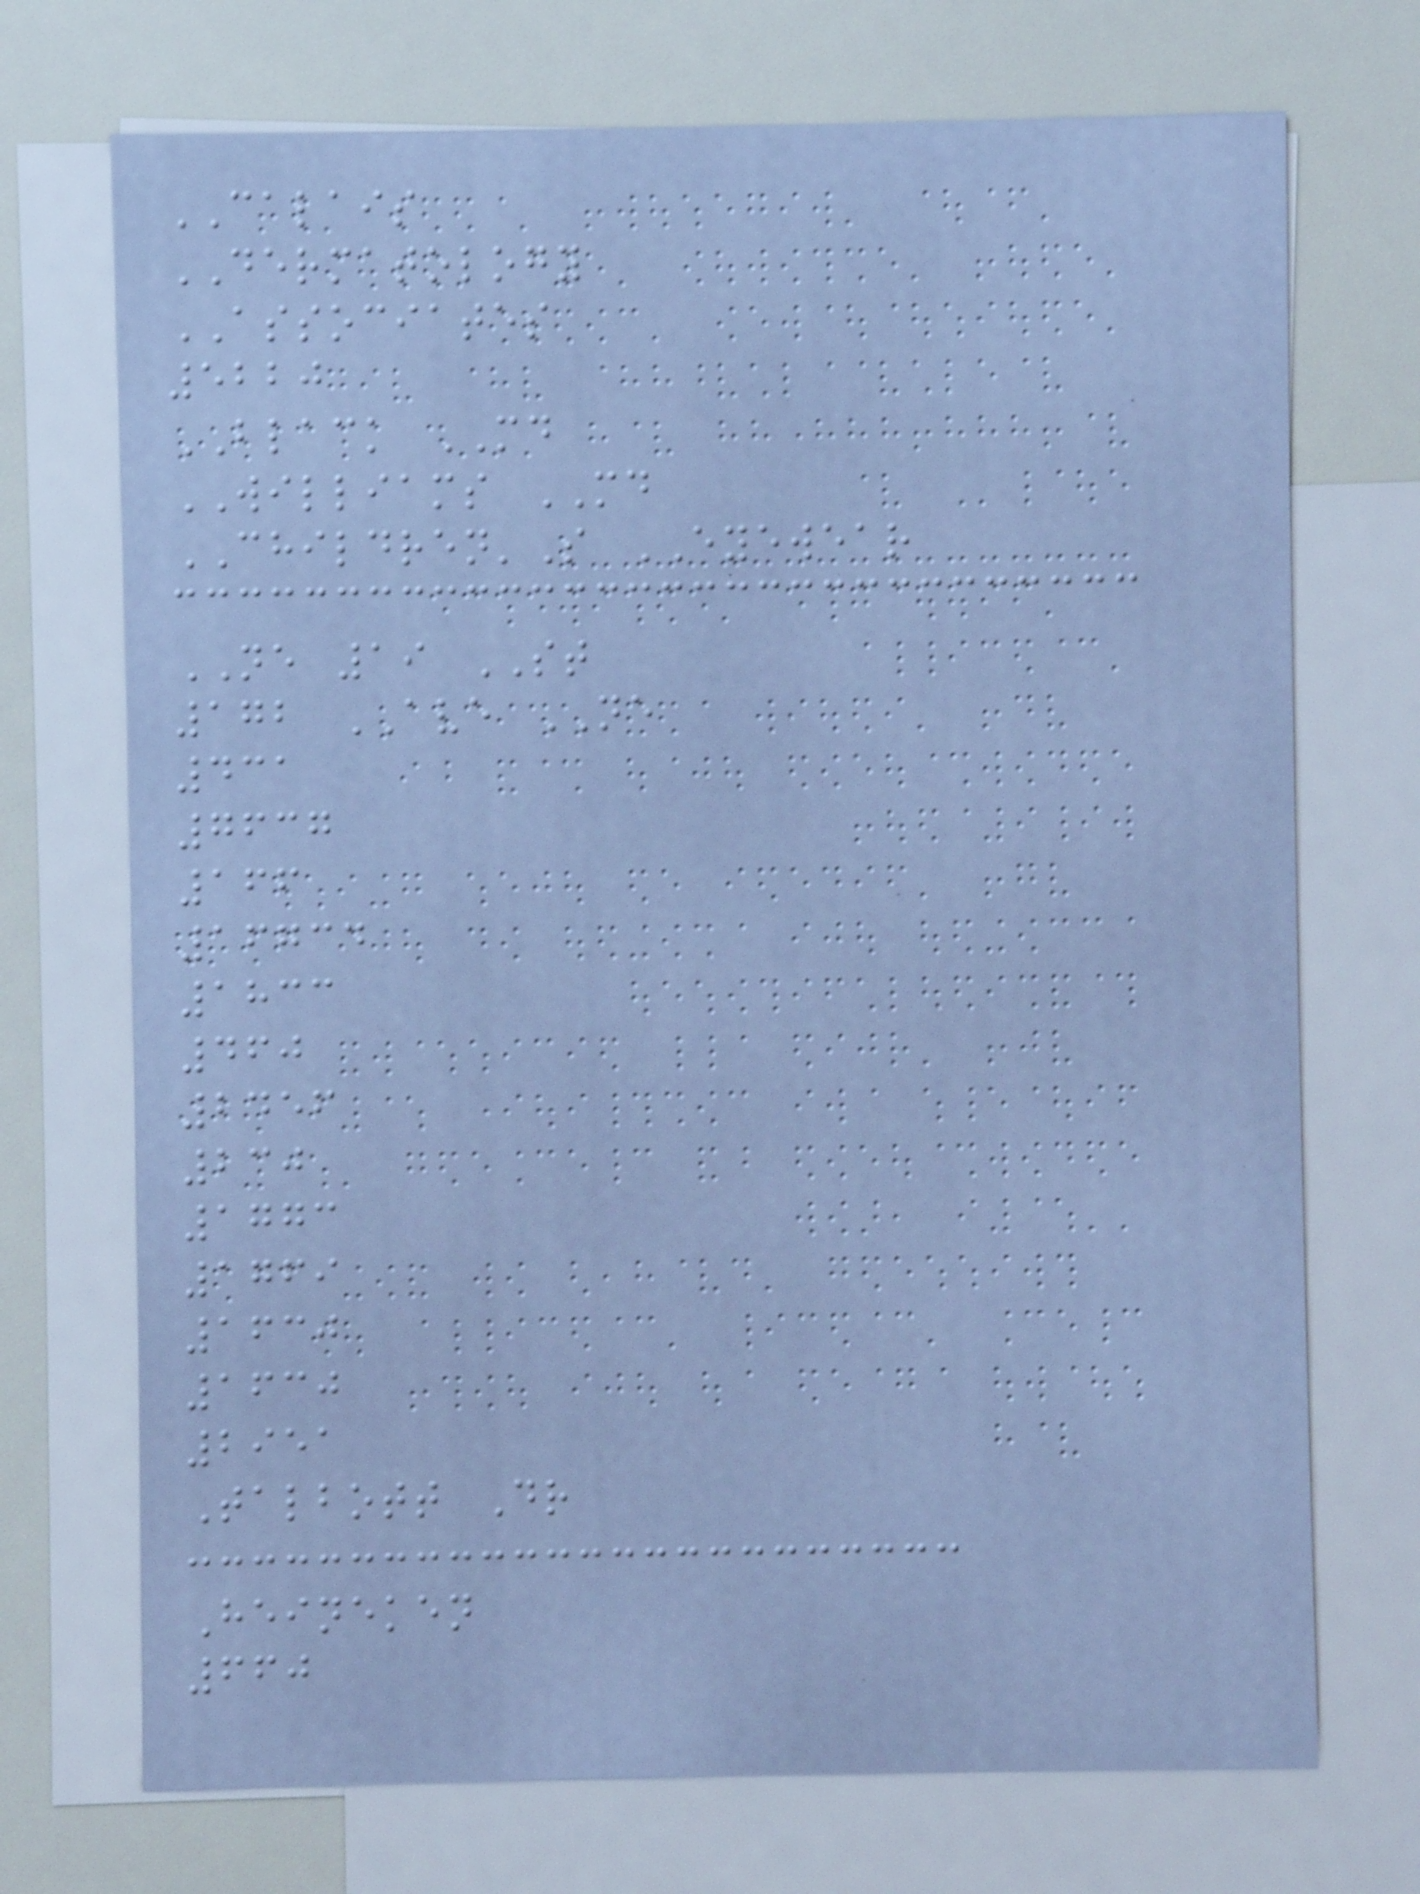CALAIS
DERMATOLOGY
ASSOCIATES
5220
BLACK MD
WILLIAMS MD
CHILDREN'S EYEWEAR
NE 19 ST
172 AVE NE
431
7637
166
16734
1833
460
2456
230
1773
1769
1630
1630
2951
Talbott Dr
Heineken
660
